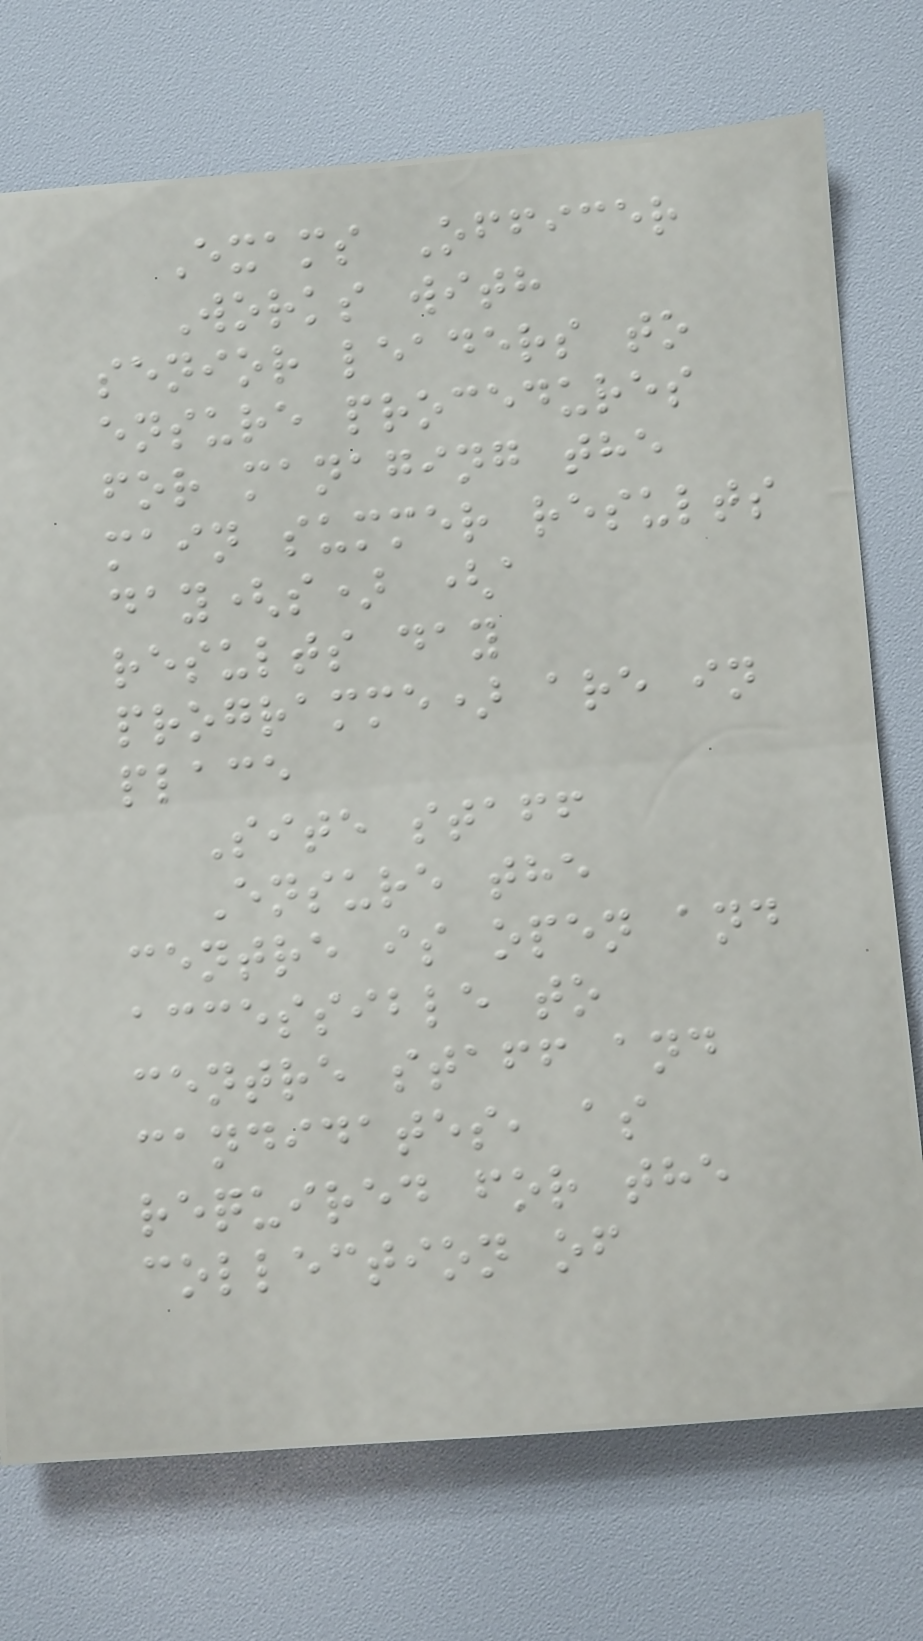Exams Officer
Works with
senior leaders to
ensure procedures
for managing the
main summer results
day(s) (a
results day
programme) are in
place
Site staff
Ensure the
centre is open and
accessible to
centre staff and
candidates, as
required for the
collection of
